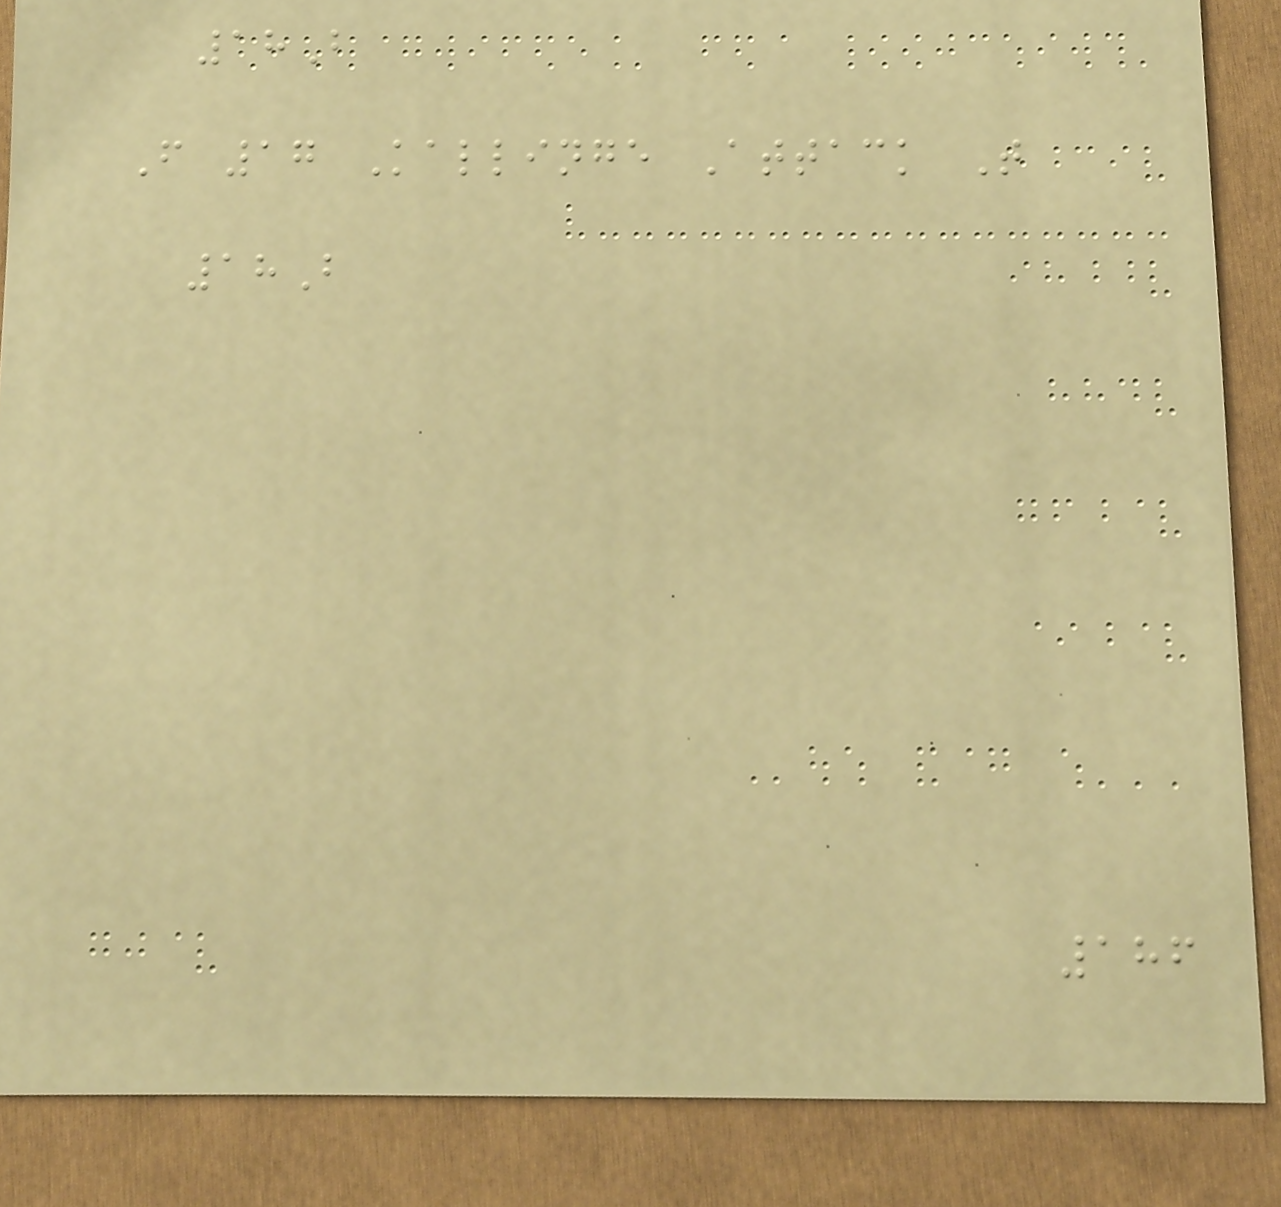18B
F 17 Kallinge Attack T
18B
186
